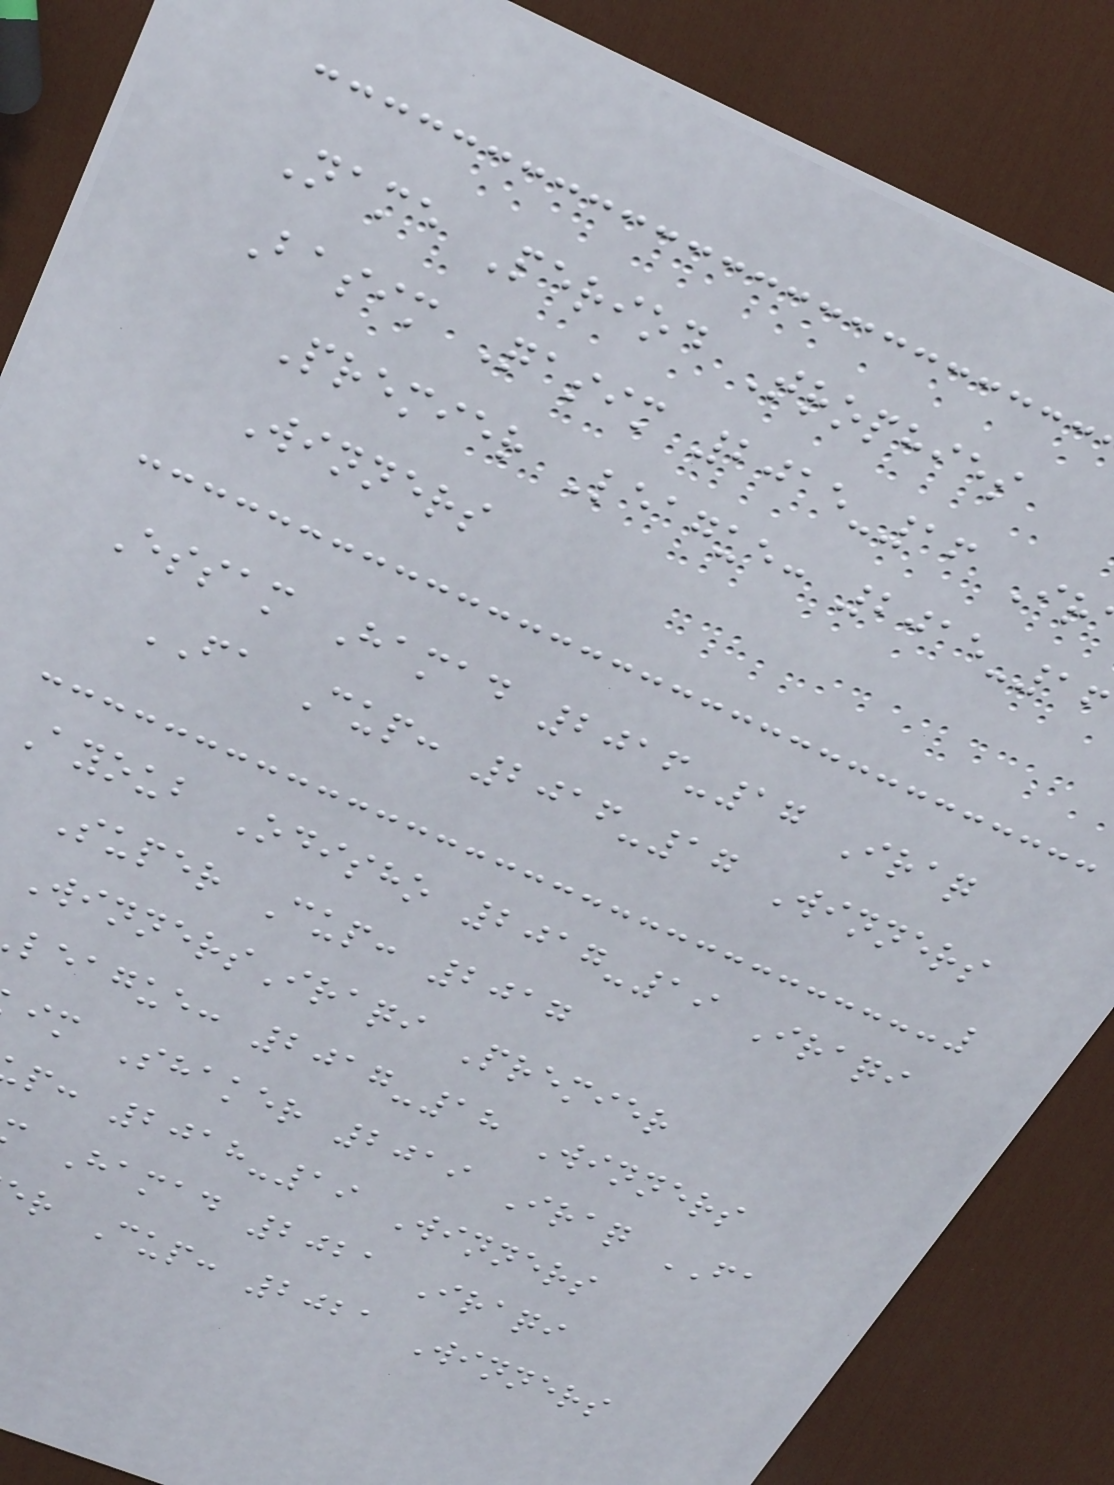Name Period Trophies
Basim Qasim 2015-16 Ir
Premier League: 2015-16
Winners
Essam Hamad 2016-17 Iraq
FA Cup: 2016-17 Winners
Ayoub Odisho 2017-19 Iraqi
Super Cup: 2017
WinnersIraqi Premier
league: 2017-18 Winners
im Shaker 2019 Iraq FA
p: 2018-19 Winners
Hamad 2021 Iraqi
r Cup: 2021 Winners
